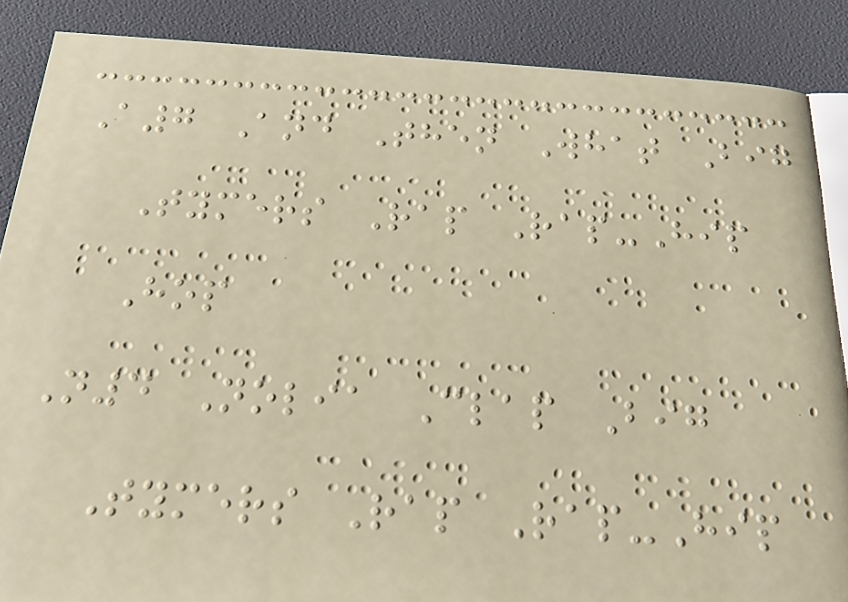A7 And Then What Big
Tymers Rap Rap-Hip
Hop
N4 Nolia Clap Big
Tymers Rap Rap-Hip
